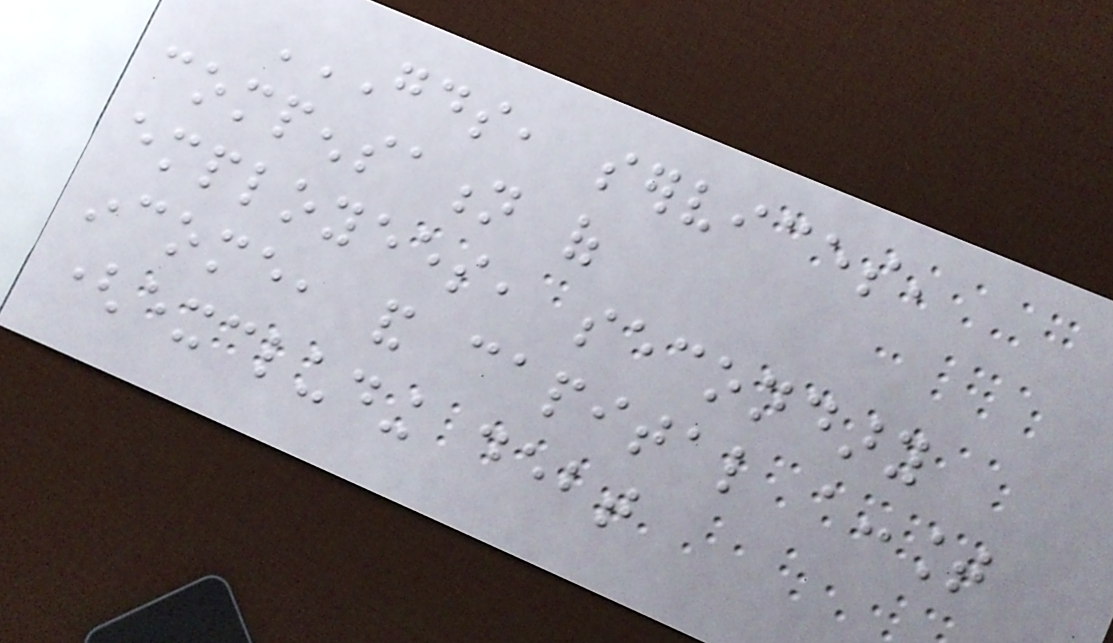GOODS, SERVICES,
COMPENSATION OF
EMPLOYEES, SECONDARY
INCOME, AND CAPITAL ACCOUNT
(EXCLUDING DEBT
